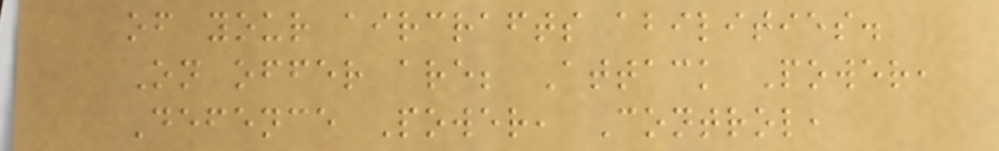of your aircrafts abilities.
On offer are; Attack Power,
Defence Power, Control,
